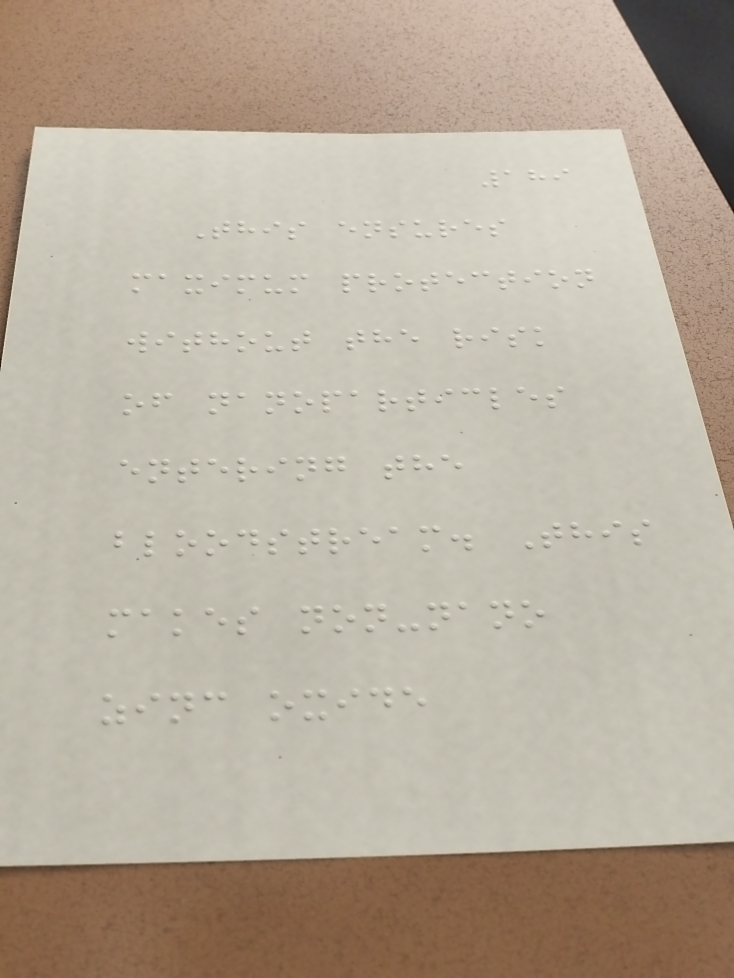189
This ensures
maximum protection
without the risk
of nanoparticles
entering the
bloodstream. This
makes non-nano
zinc oxide
